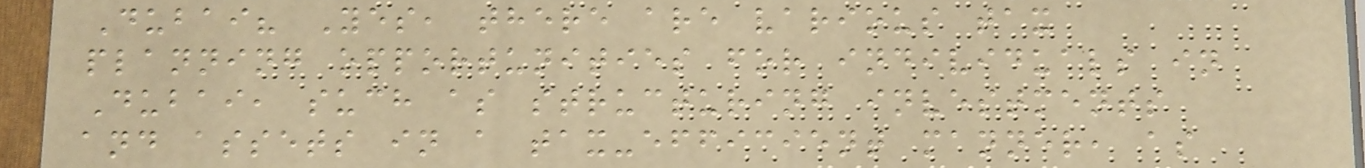Dubai? Yes, there are various tax
planning opportunities for individuals in
Dubai, such as structuring investments
and assets in a tax-efficient manner, as
